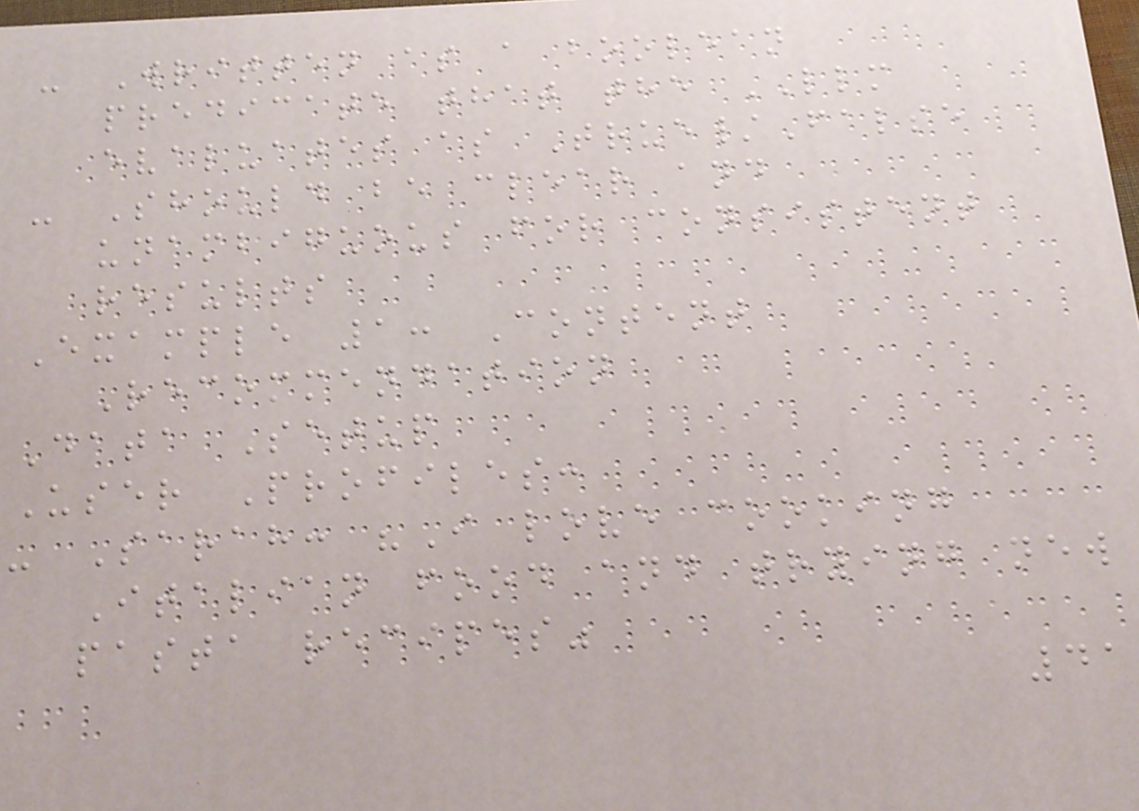- Written as a boolean
predicate that the LLM
evaluates as True/False
- Should be clear and
unambiguous for consistent
results
Example 1: Content
Recommendation
Data Setup
User Profiles:
- Sarah: "I love cooking
Italian food and trying new
pasta recipes"
41
